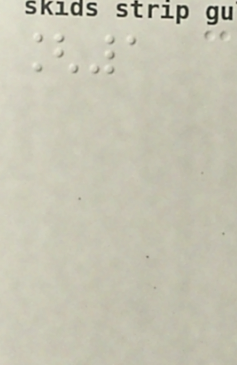[1
